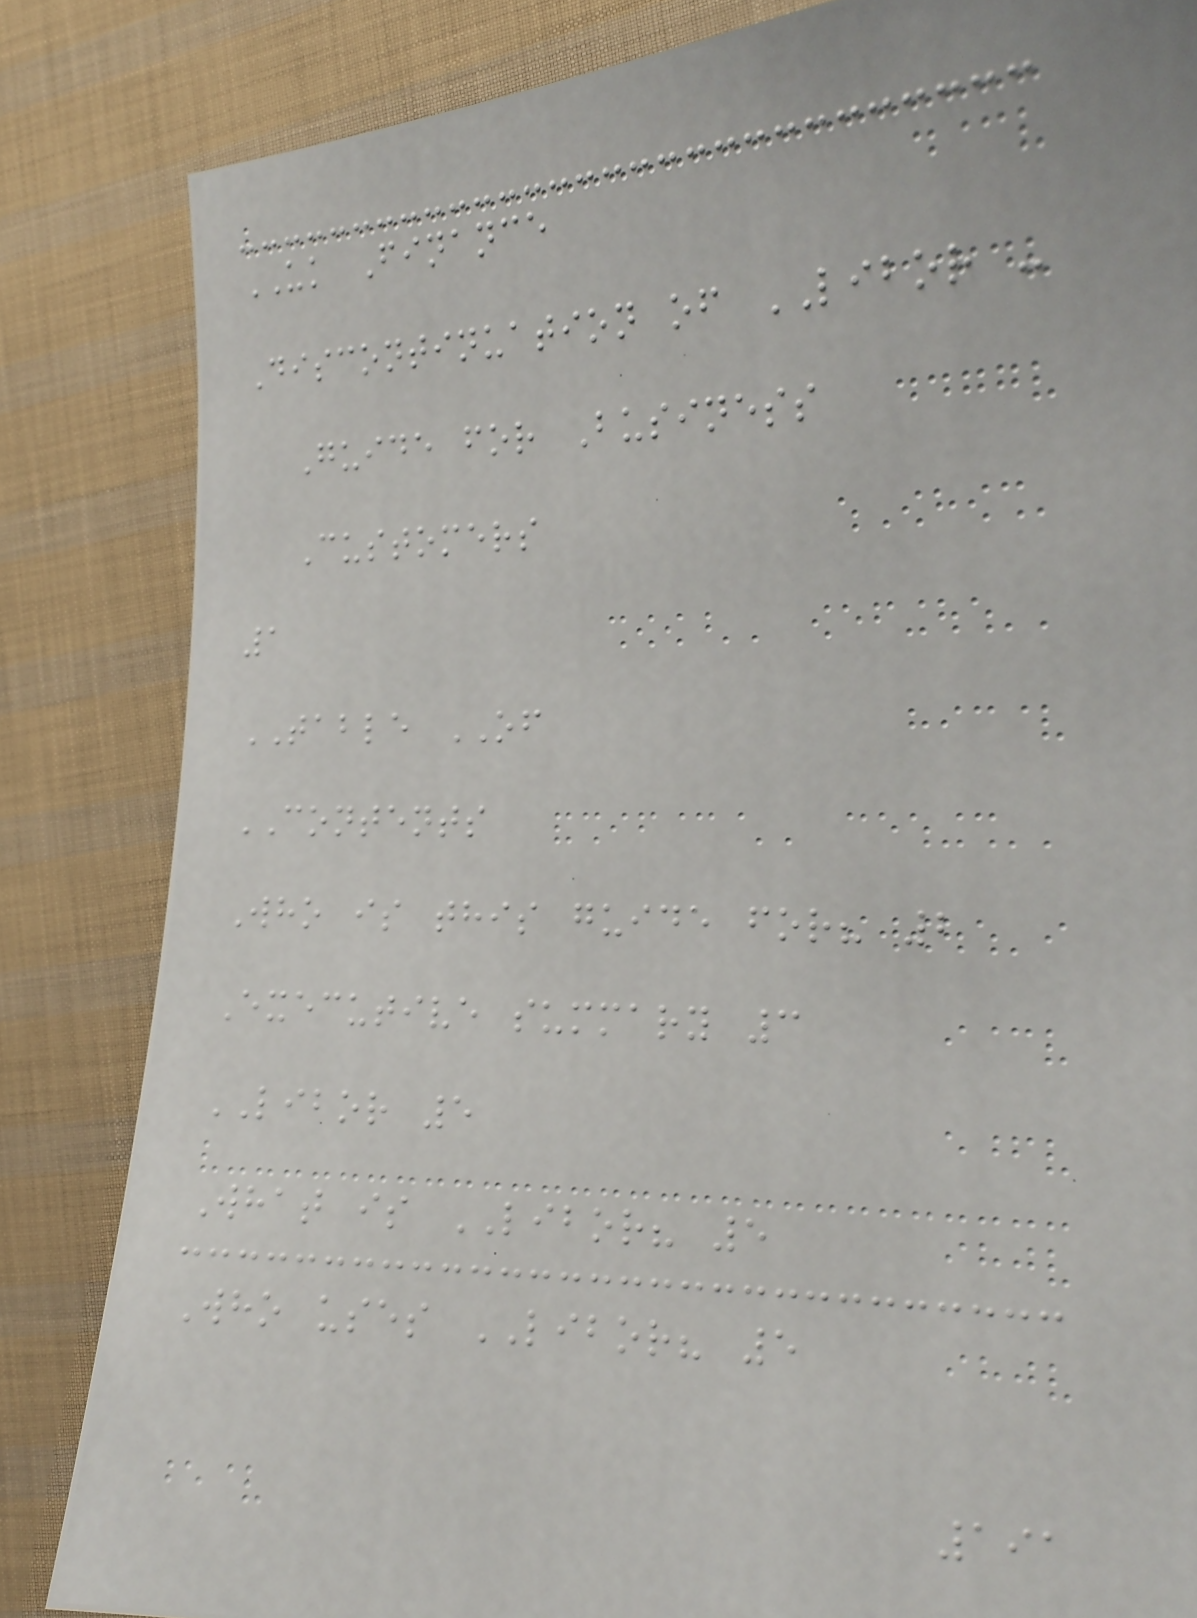UK Finance
Discontinuation of LIBOR -
Guide for Business
Customers
1
TABLE OF
CONTENTS
Who is this guide for? 2
Executive summary 3
LIBOR 5
What is LIBOR? 5
Who uses LIBOR? 5
191
